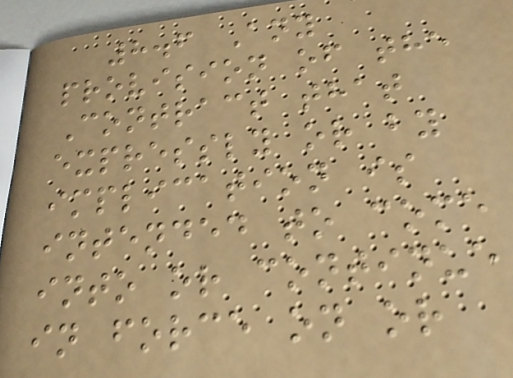8.6 Any
provision of the
Contract that
expressly or by
implication is
intended to come
into or continue
in force on or
